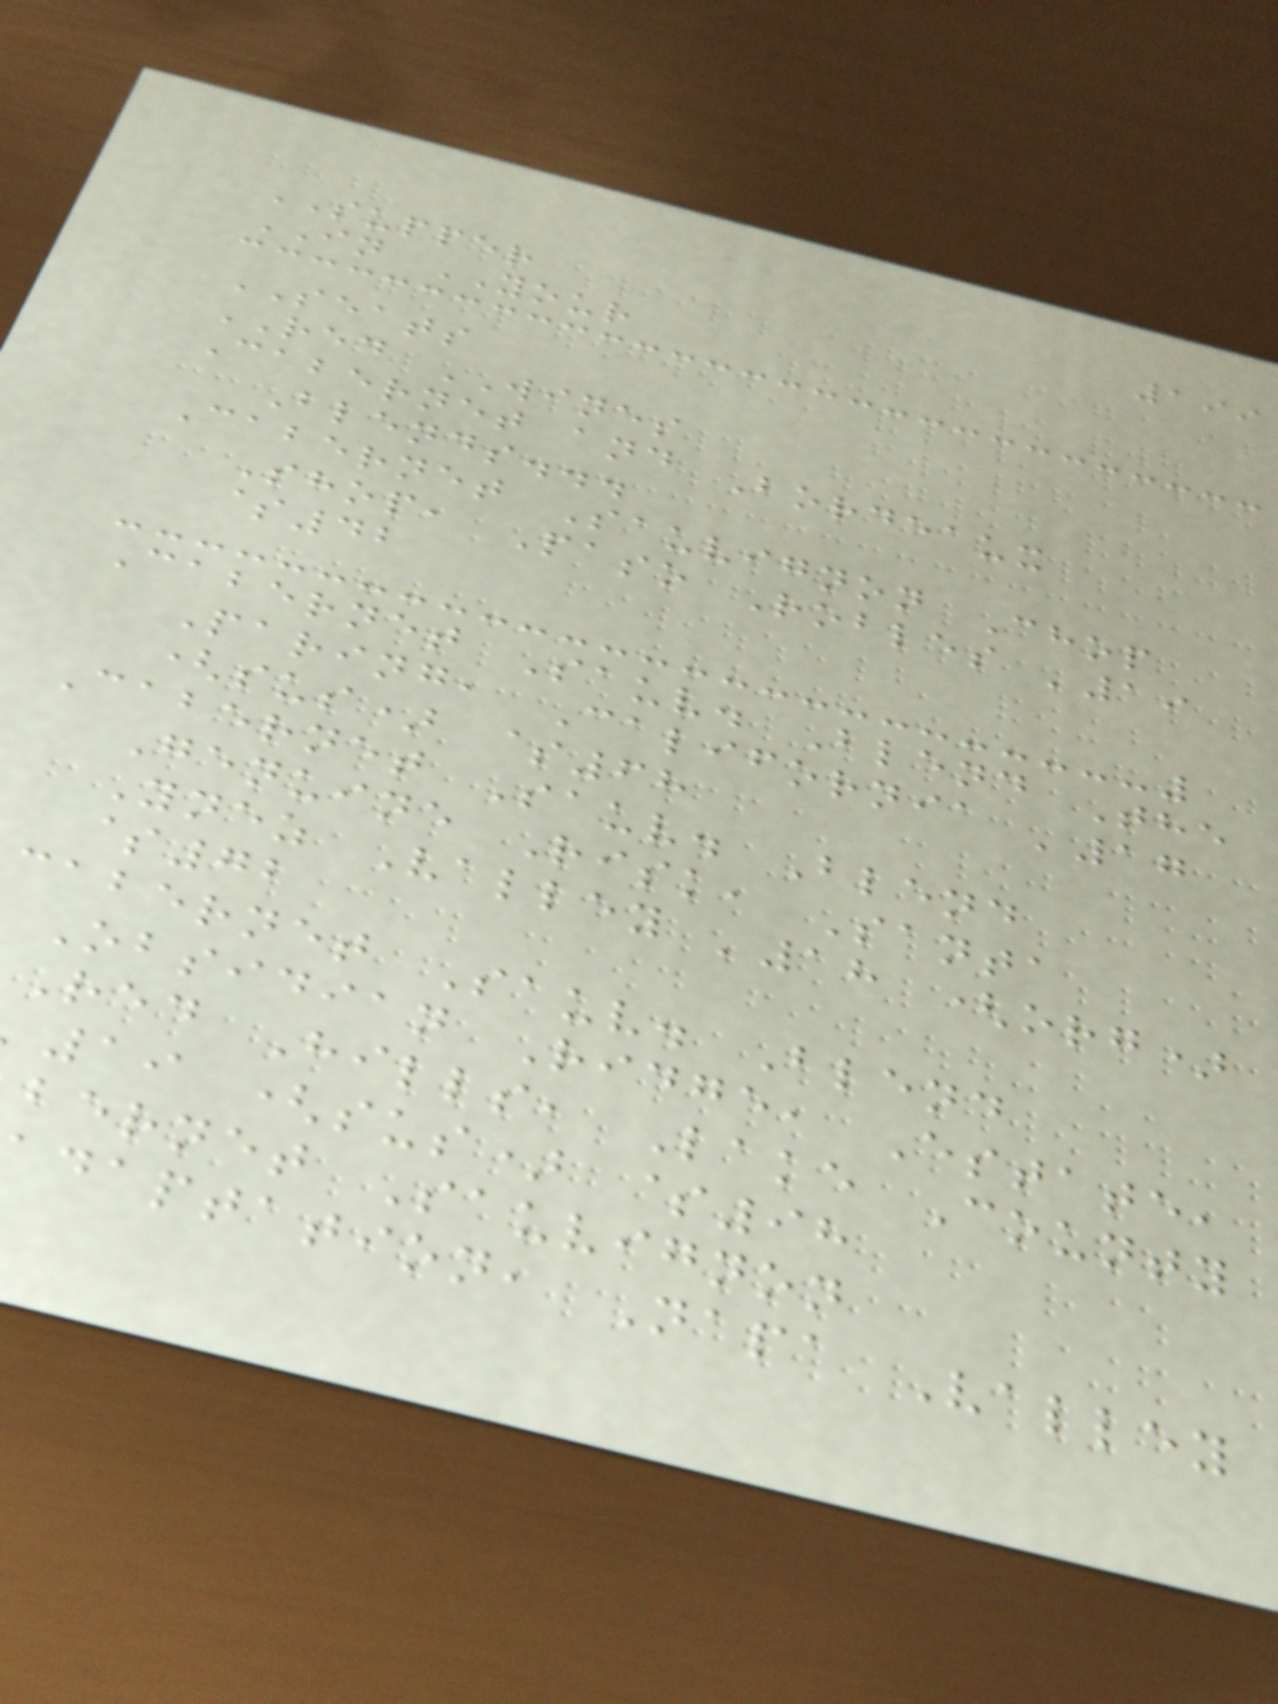199
SUPPER
IN YOUR
SEATS
RED WINES
Cabernet and Bordeaux
Blends...
Cabernet Sauvignon Chop
Shop, Paso Robles '19
$42
Cabernet Sauv. Blend The
Paring, California '17
(sus) $68
Cabernet Sauv. Blend
Genuine Risk, Santa
Ynez Valley '18 (org)
$72
cabernet Sauv. Blend
Obsidian Ridge, Estate,
Red Hills, Lake County
19 (sus) $98
bernet Sauvignon
daptation, Napa Valley
